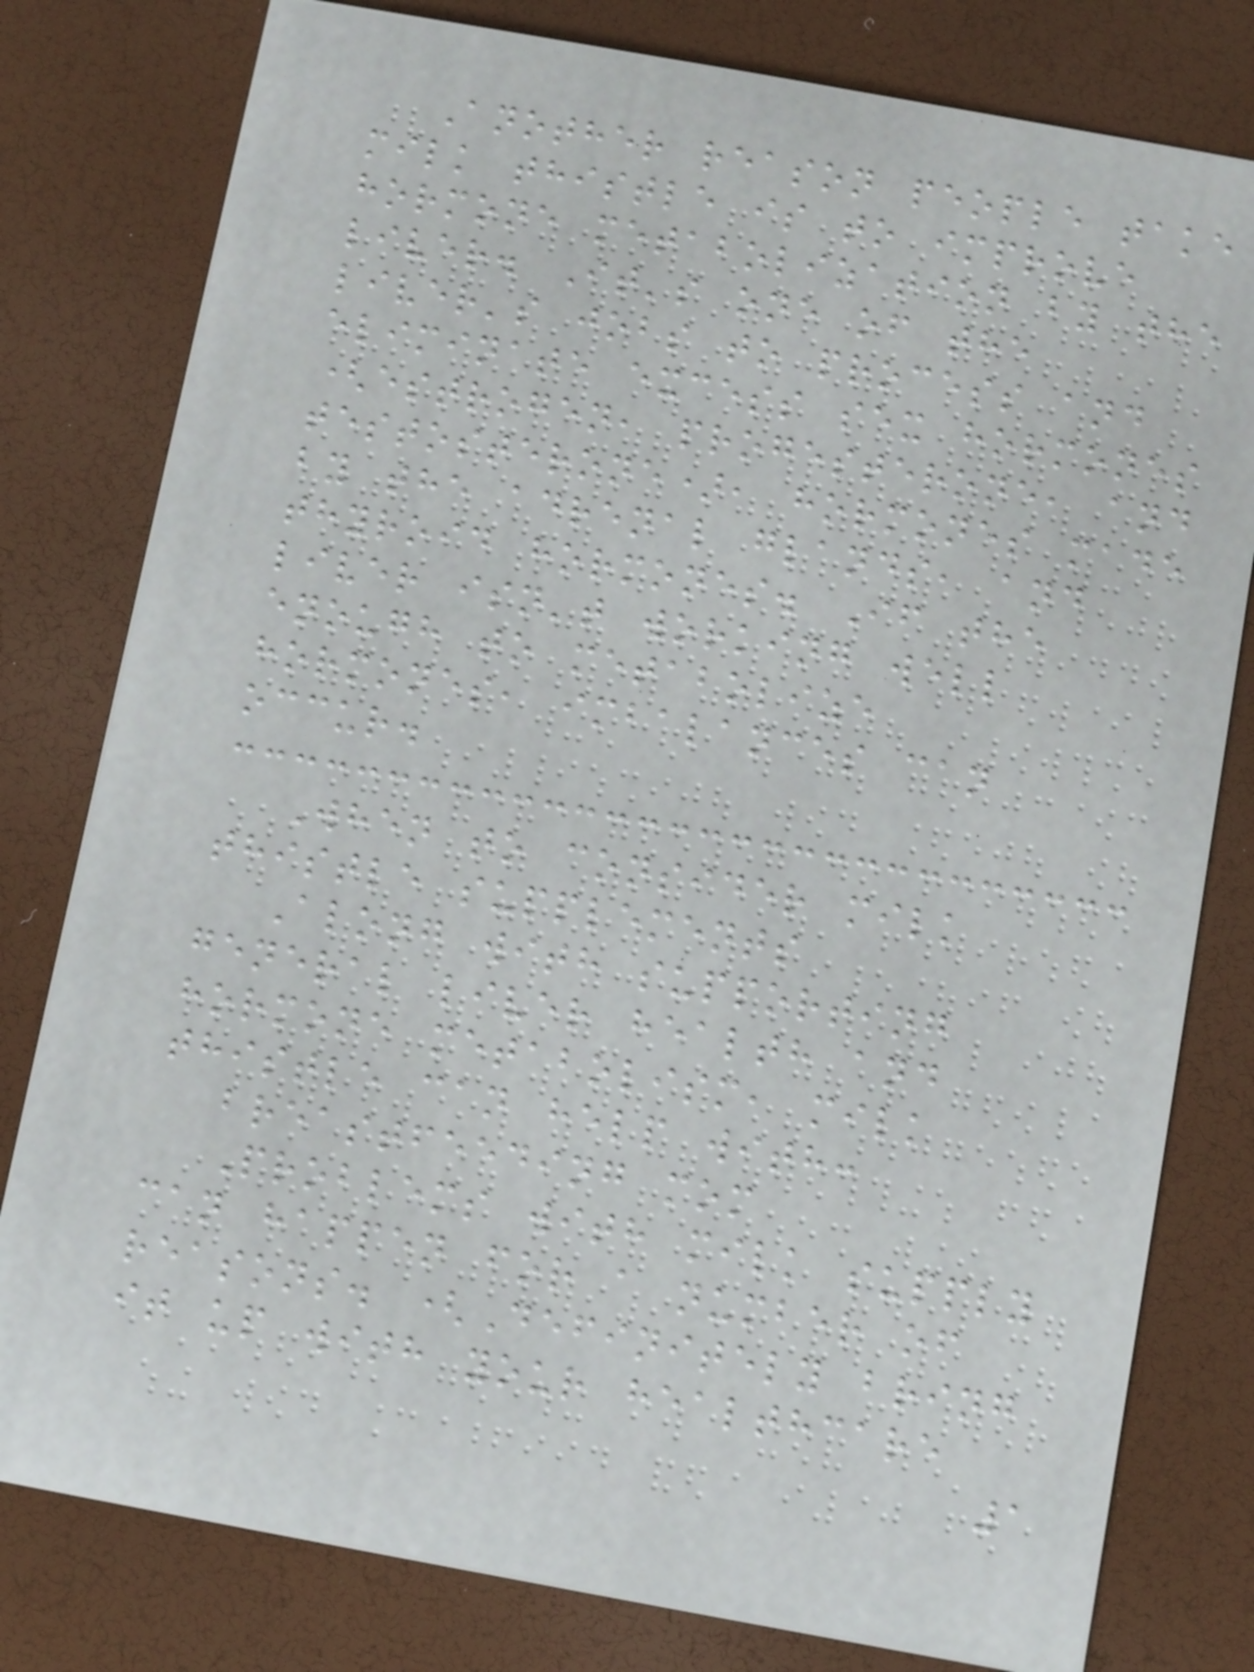Another reason people take
milk thistle is to improve
hormone metabolization by the
liver. It's one of the
liver's jobs to process and
eliminate excess sex hormones
(estrogen, progesterone, and
testosterone), hormones made
by the adrenal glands, and
thyroid hormones. If the
liver isn't working well
enough to metabolize
hormones, imbalances can
occur.
When to consider milk
thistle supplements
Along with supporting
general liver health and
hormone metabolism, milk
thistle can help with:
breastfeeding mom
Problems with milk supply
can happen for a number of
reasons. (Definitely bring
it up with your healthcare
1
